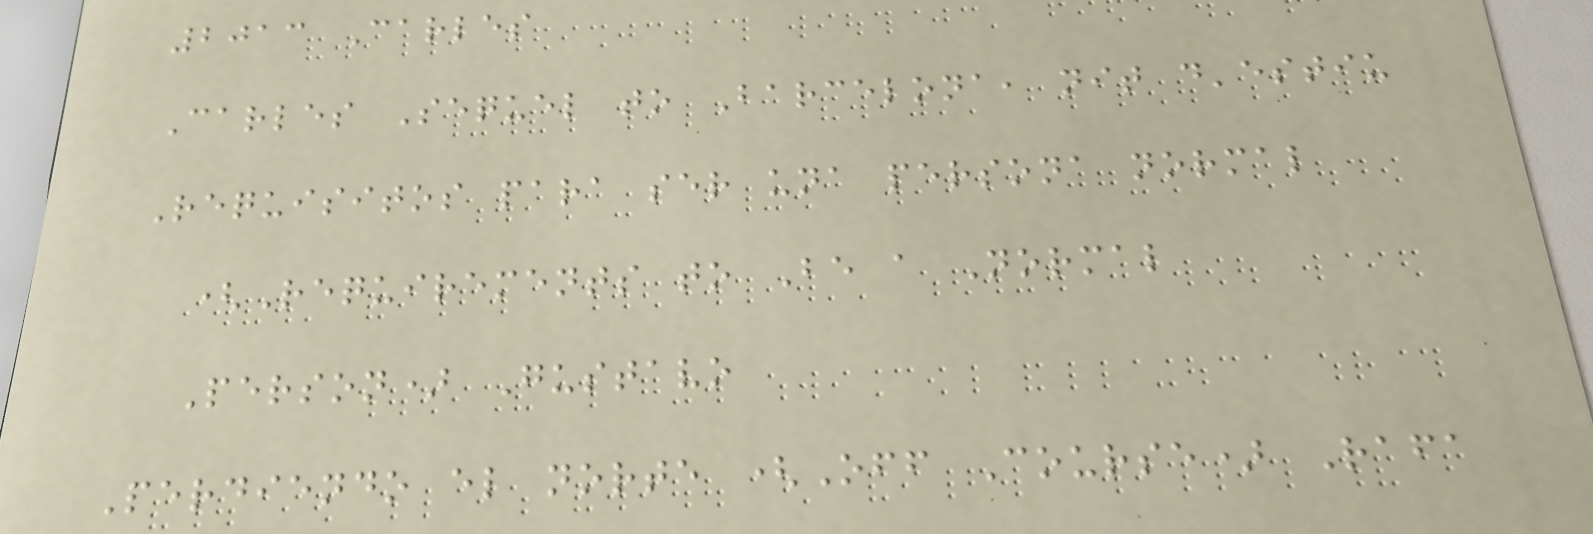2013 Carles
Carles Sequel to Barcelona, nit d'estiu
Requisitos para ser una persona normal
(Requirements to Be a Normal
Person) Gustavo
Perdiendo el norte (Off Course) Rafa
